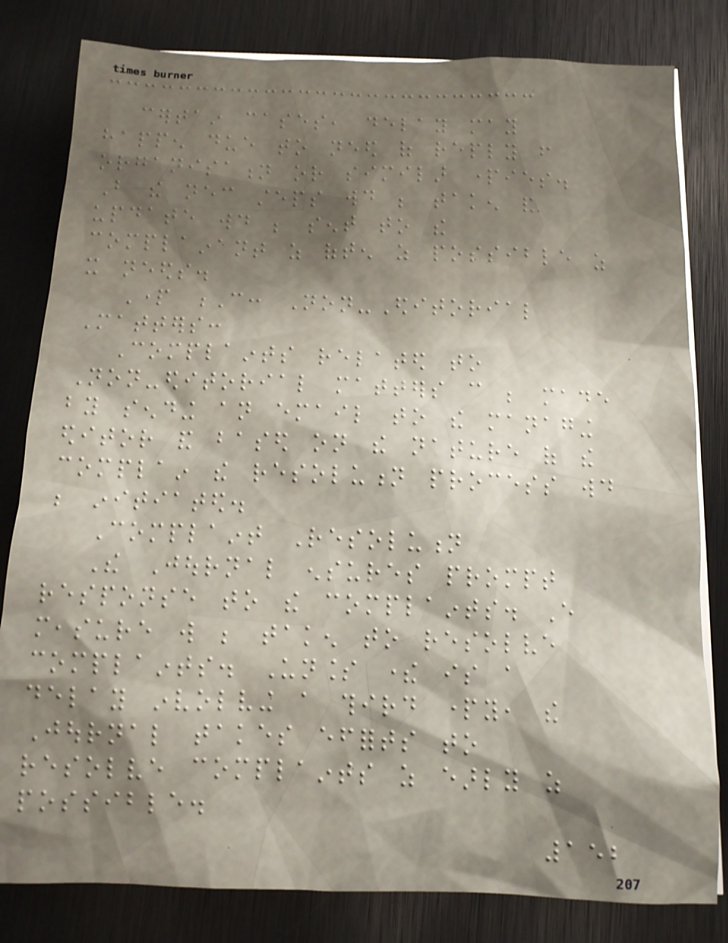certain cases, delay may
happen due to need of reply from
organisation or similar parties.
But the necessary steps would be taken and
update would be sent to the
complainant as often as possible as
it needs.
Part C: Non-Editorial
Matters:
Complaints related to
Non-editorial matters can be made
by sending an email to the managing
editor and based on the nature of the
complain the resolution process would
be initiated.
Complaint Resolution
The Journal ensures prompt
response to the complaints. Every
measure will be taken to resolve
complaints. Unless there is a
delay involving a third party, the
Journal takes efforts to
resolve complaints as early as
possible.
152
